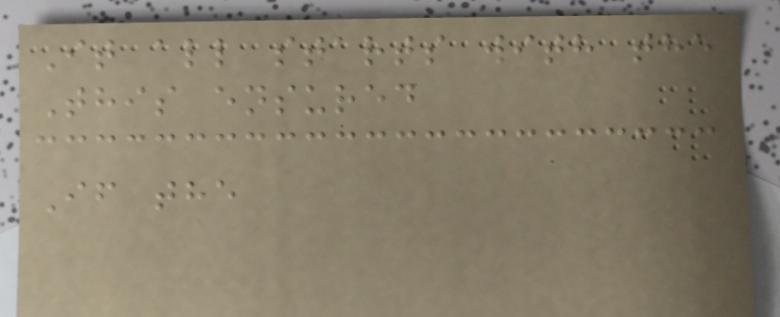It all starts with the
This ensured
If the
